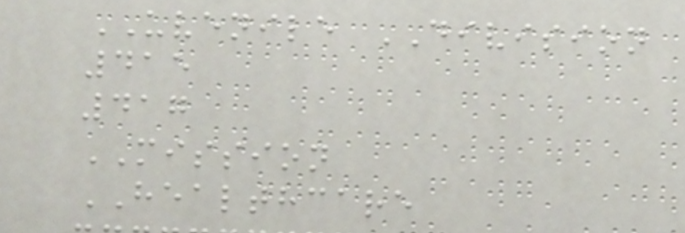UVENILE DIVISION
415
417
MISSION
HEALTHCARE
